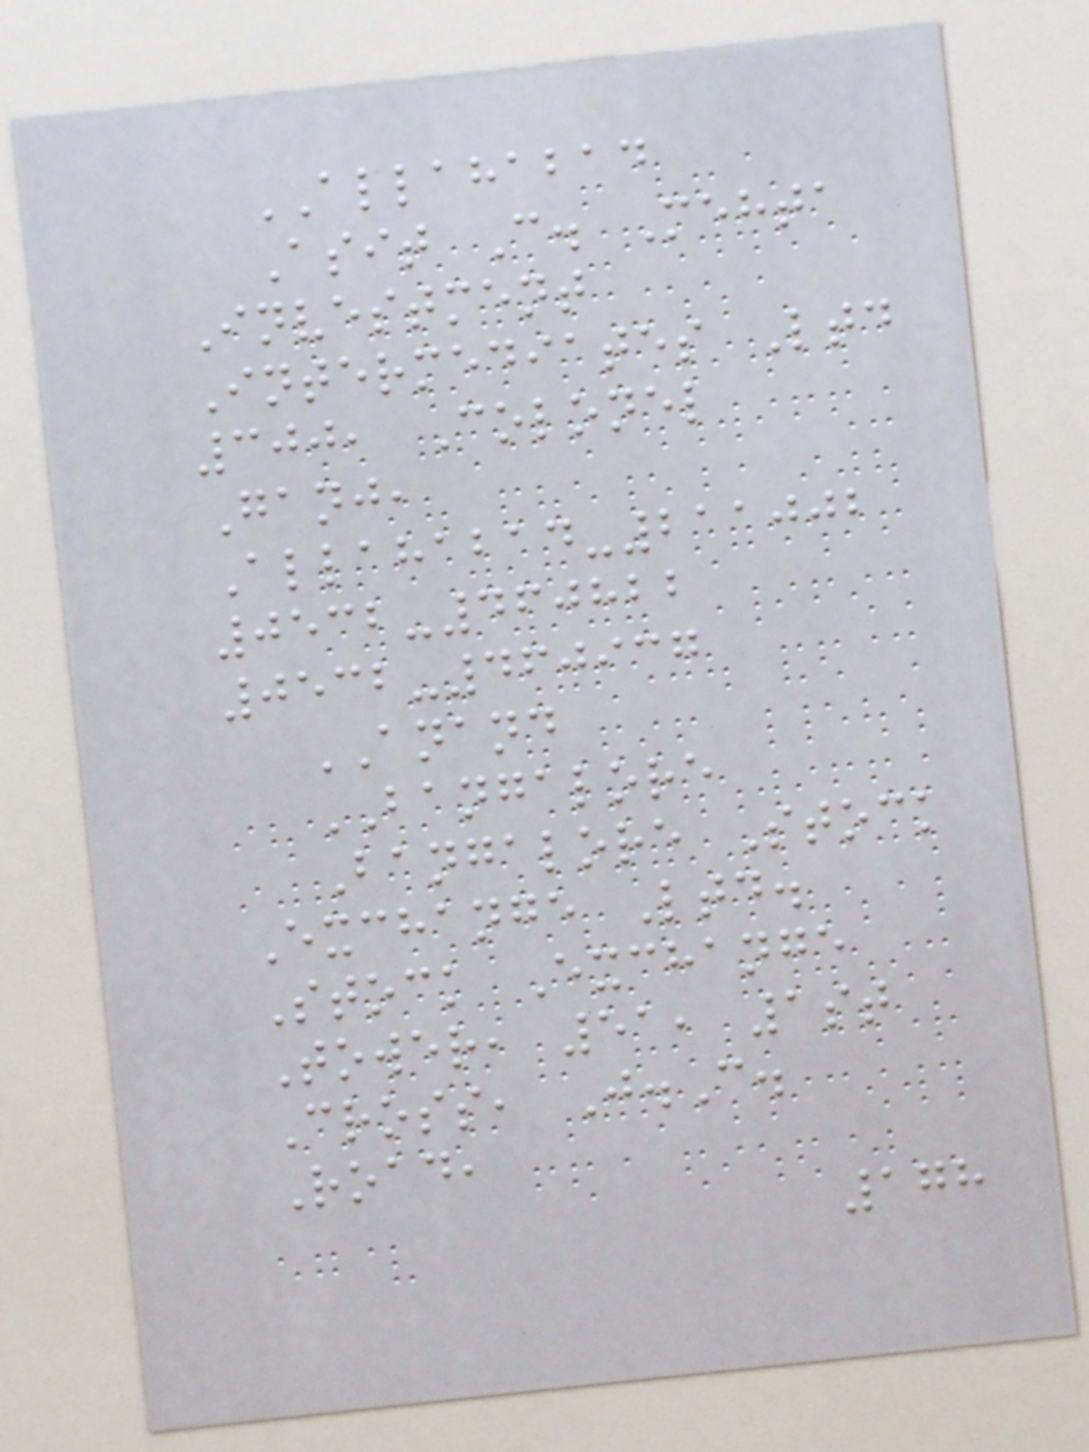ALLAHABAD
Asit C. Mehta
Investment
Intermediates Ltd
300, Colonel
Ganj,
Allahabad-211002
0532-460822
0532-460937
ANAND
BANGALORE
Bangalore Stock
Exchange Ltd.
Stock Exchange
Tower, 51, 1st
Cross, J.C.
Road,
178
